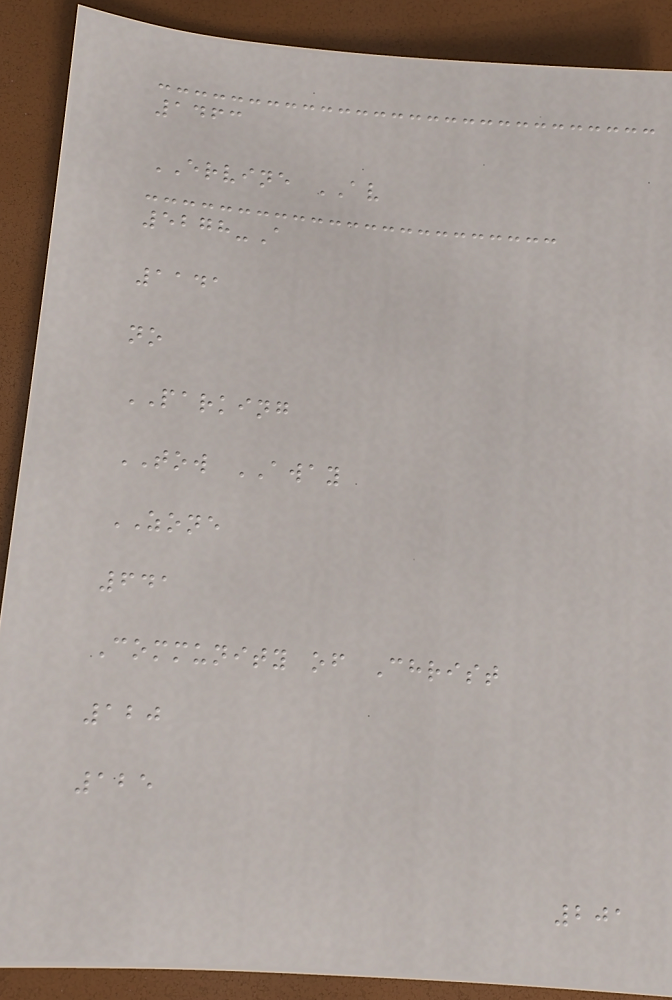1463
ERVINE AV
5278-A
1141
no
PARKING
TOW AWAY
ZONE
641
Community of Christ
120
125
201
